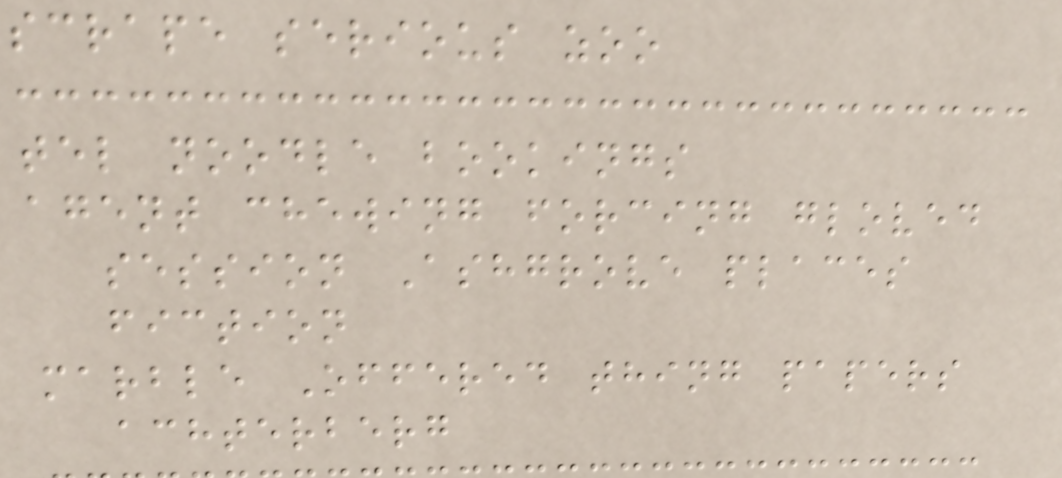scrape serious zoo
tel noodle bookings
agent chewing forcing gloved
session Ashgrove places
fiction
marble Offered thing papers
achterberg
